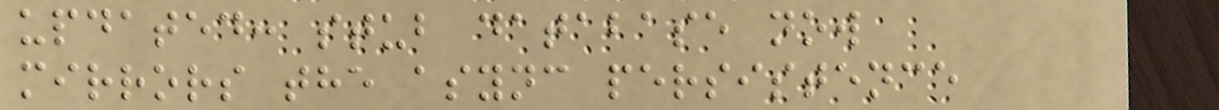updated: stub database now
mirrors the async persistence
